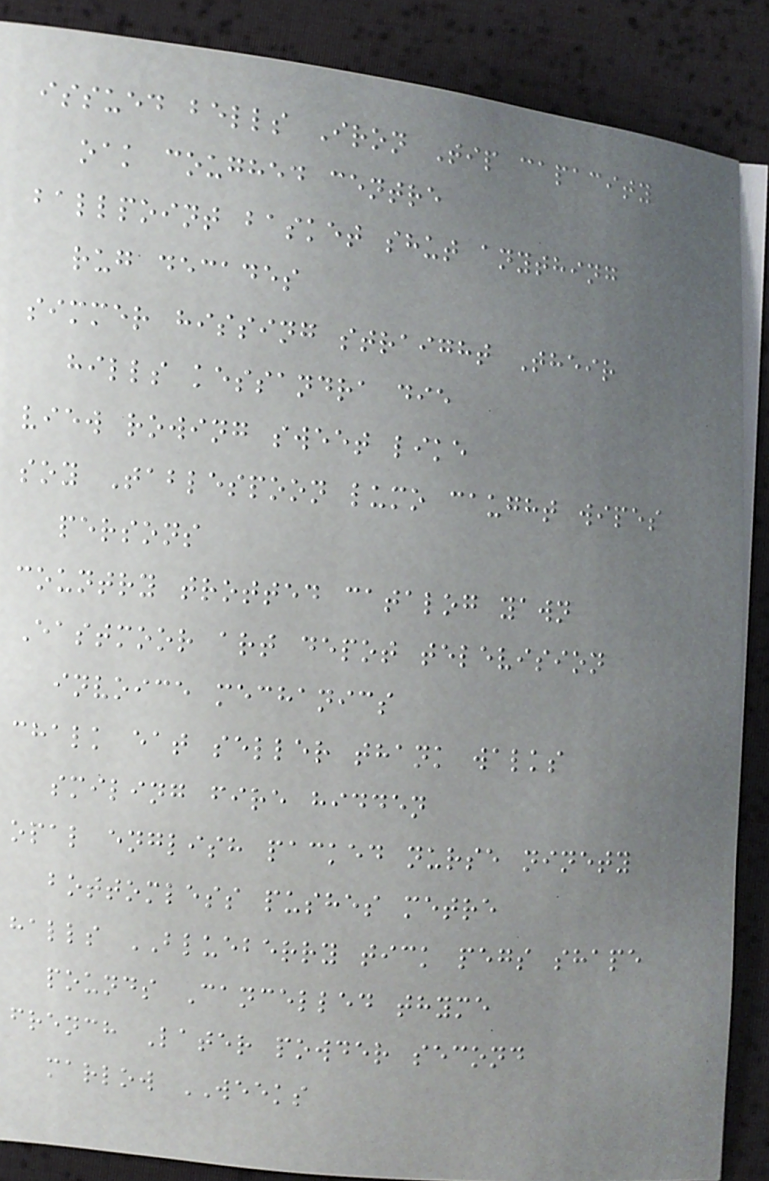issued bells Iron Tip capacity
oak coughed centre
ballpoint basket shut anything
rug decades
simmer hissing straight Their
hills kessandra die
view rowing sweet like
soy Tablespoon lumo caught wipes
persons
country trotted catalog yawn
Eastmoor art depot television
invoice mechanics
chalk eat seller thank walks
smiling fire hidden
opal english packed nurse ninety
bottomless pushes metre
halls BLUEBERRY tick pegs shape
pounds Cancelled thyme
french Later powder second
marlow WEEKS
